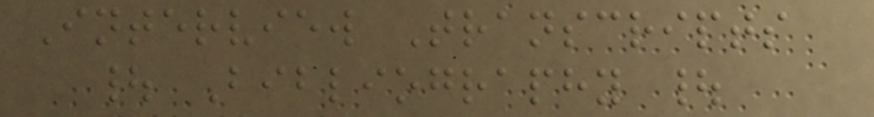Interview Transcripts
| Bibliography |
